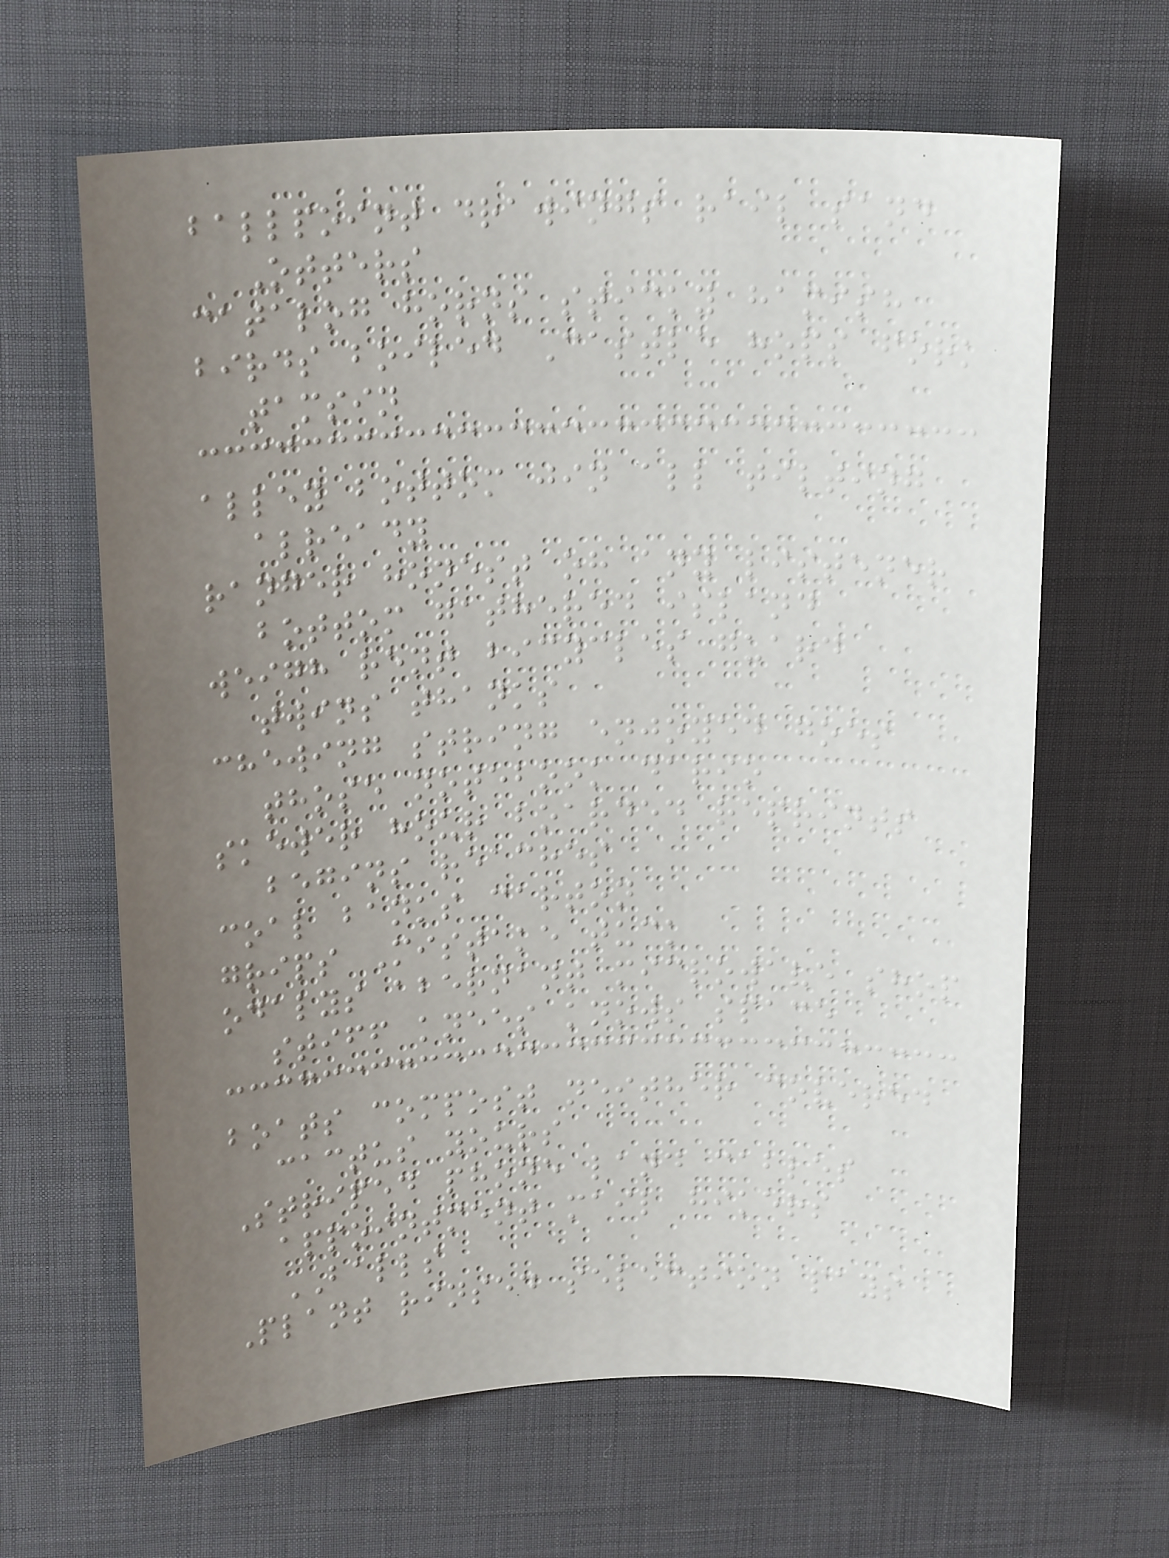ballpoint drawings rail sand
Otters
catalog horns sticky hamish
birds boiled Castle hops fork
tamsin
alley bottom jin all tilting
already
ranger honest oh any listener
bottom gathered island
weigh rent bicycles guard
twins thanks
chewing string enjoyed goes
those notebook dario
skewer hour boarded reprints
begins reaches
coal banks carton
grips Mistake tuck
odalys abernant microwave shop
stiff knees knows space
boats compost neither covered
cactus yours
Striped phone land cables
appointment mail hikers
BALLS
Plant rinsed selection pays
